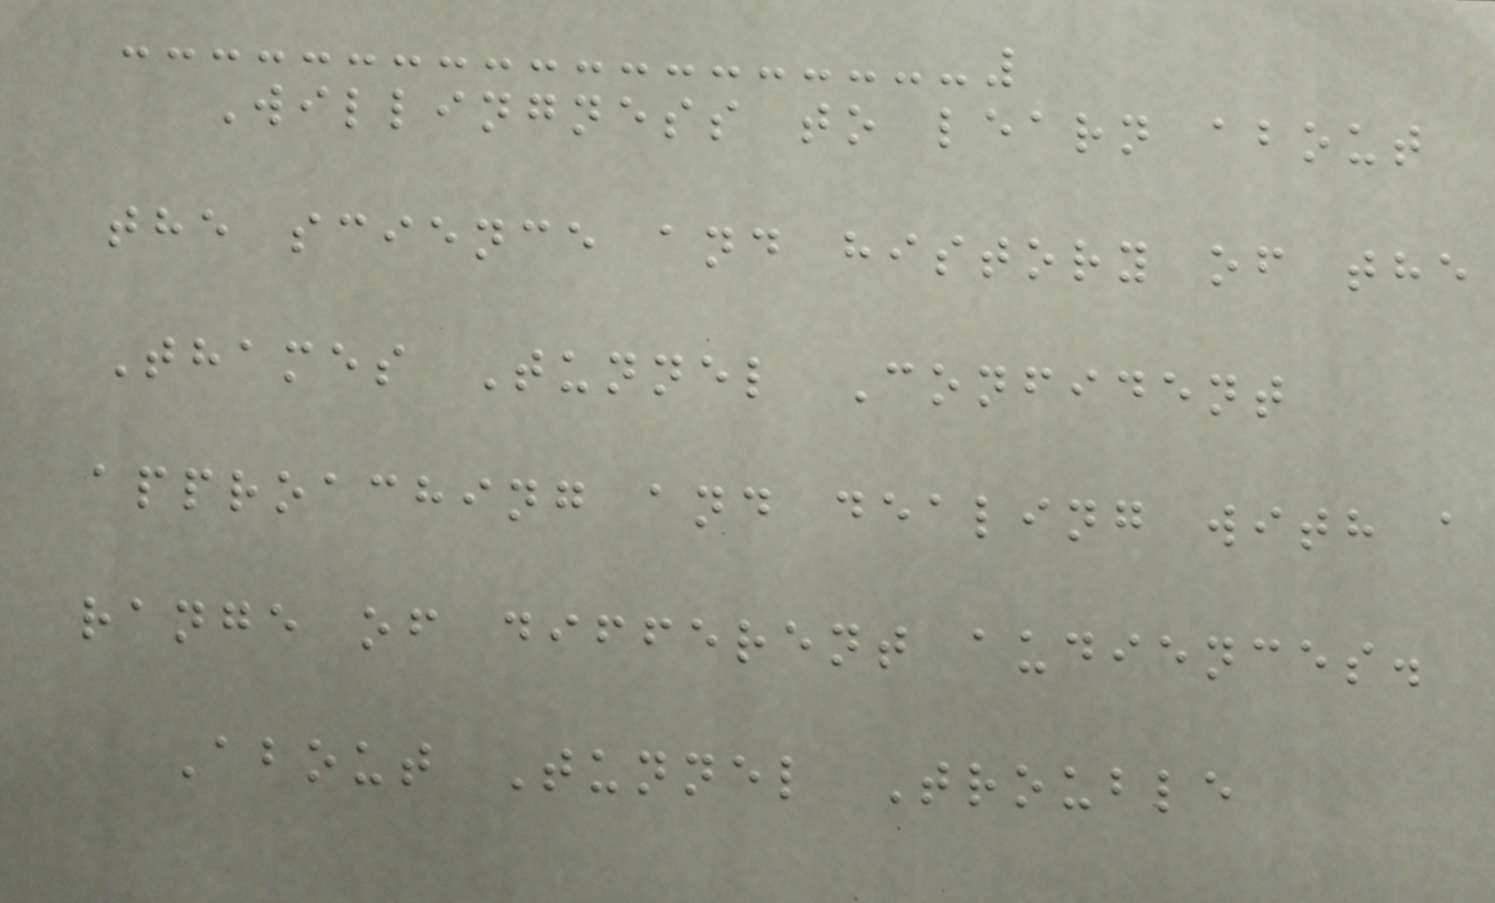Willingness to learn about
the science and history of the
Thames Tunnel Confident
approaching and dealing with a
range of different audiences.
About Tunnel Trouble
